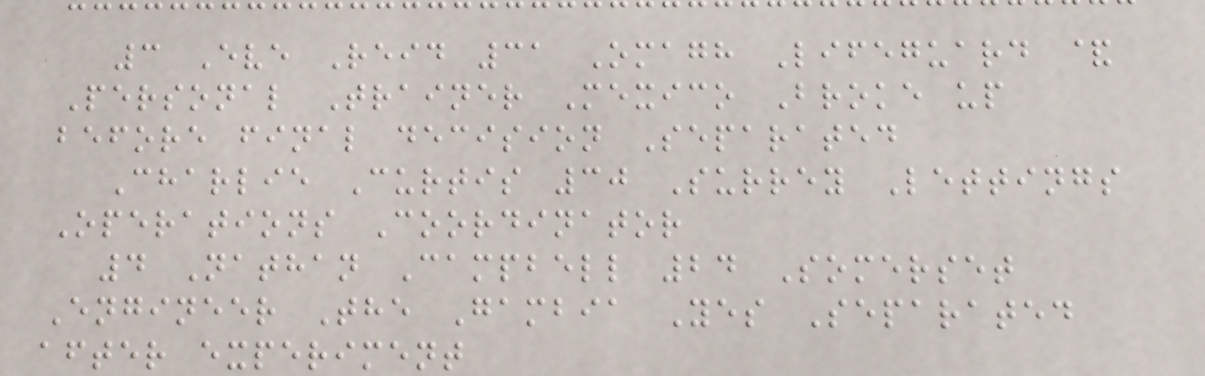3 Eve Reid 31 Omagh Lifeguard &
Personal Trainer Mexico Broke up
before final decision Separated
Charlie Curtis 30 Surrey Lettings
Operations Coordinator
4 Nathan Campbell 24 Somerset
Engineer The Gambia Yes Separated
after experiment
